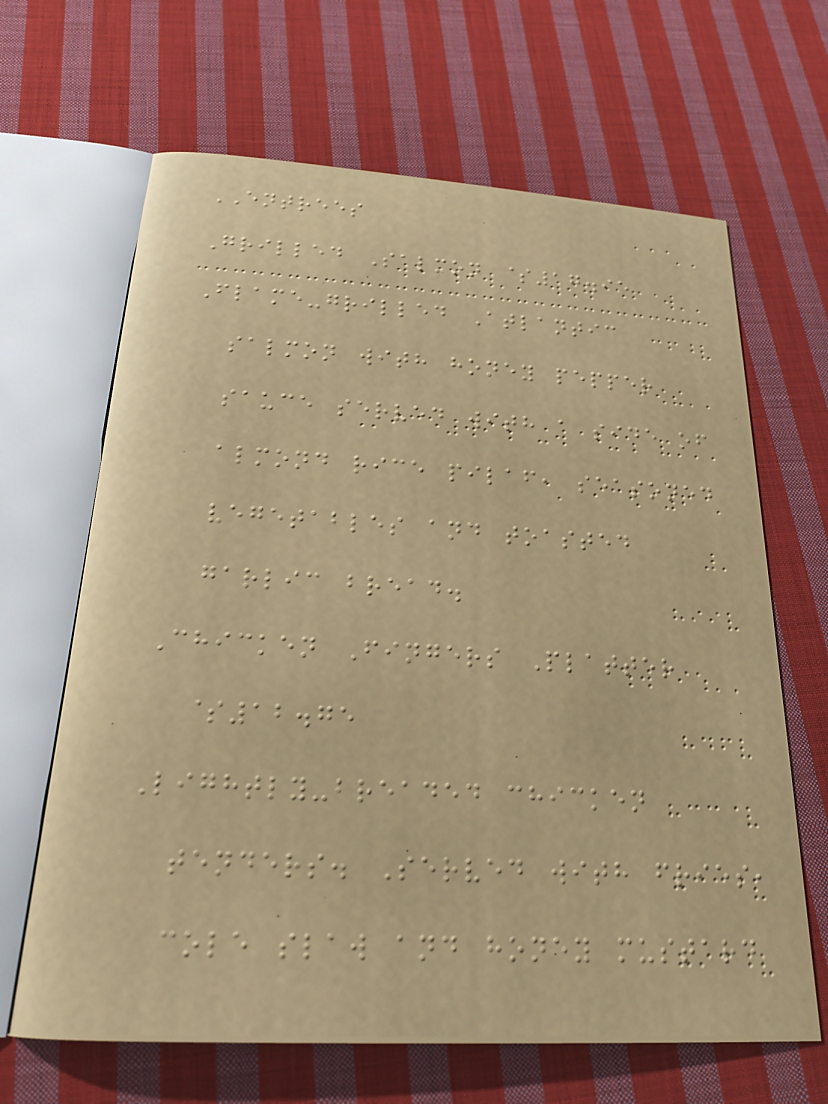ENTREES
Grilled Salmon $17.95
Flame-grilled Atlantic
salmon with honey pepper
sauce served with a side of
almond rice pilaf, seasoned
vegetables and toasted
garlic bread.
Chicken Fingers Platter
$12.75
Lightly-breaded chicken
tenders. Served with fries,
cole slaw and honey mustard
